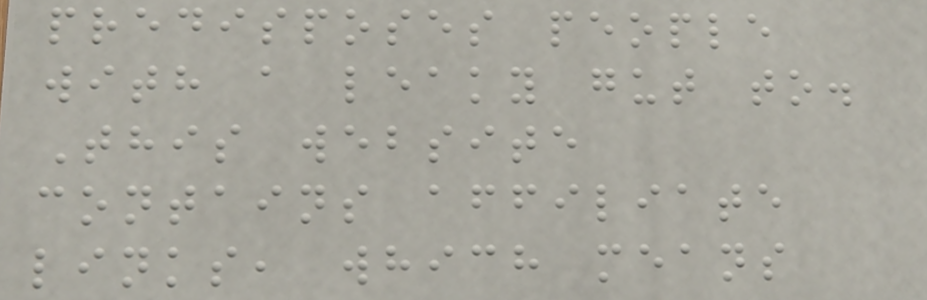predisposes people
with a leaky gut to.
This website
contains affiliate
links, which means
